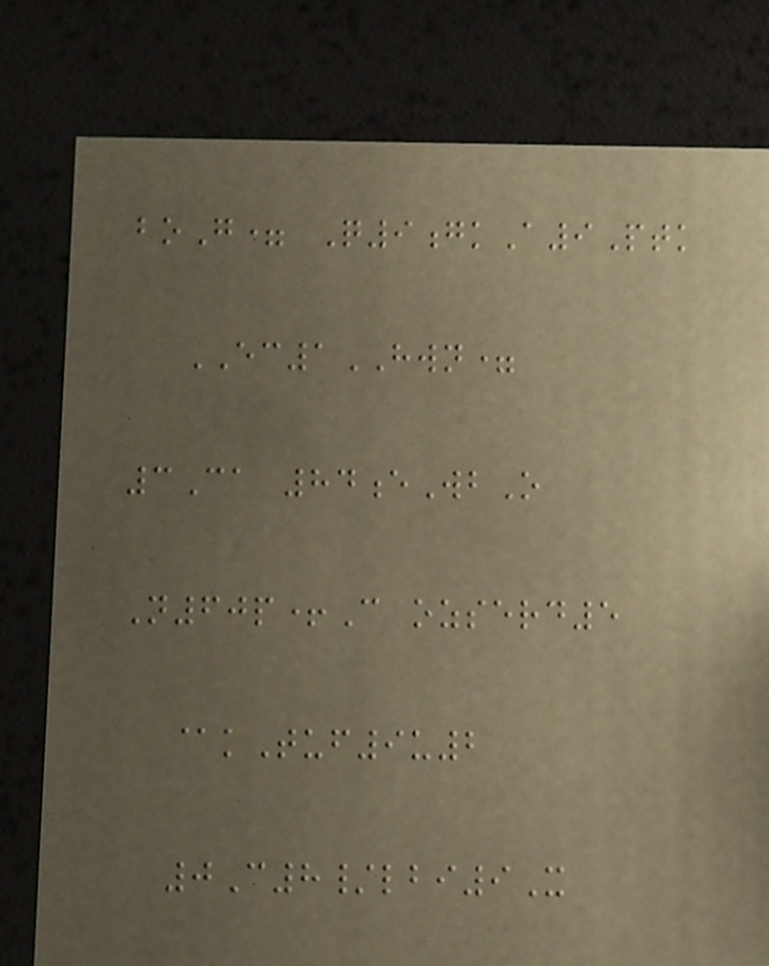boG= Q9gkA9Ptk
EC1HWN=
3Ca 84eWbO
N60p+C ozserd5
@kTuf9u2
0C8/lbi9X
